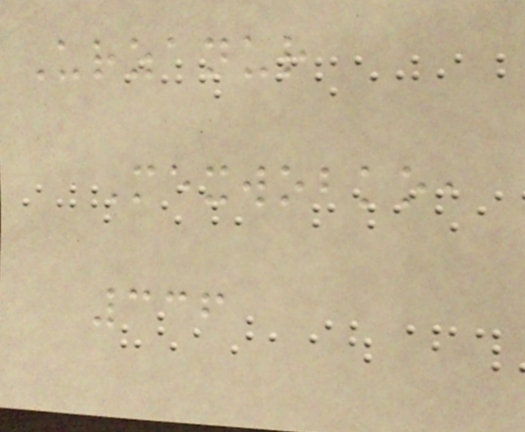Urzanur
Mexwobko,
336
